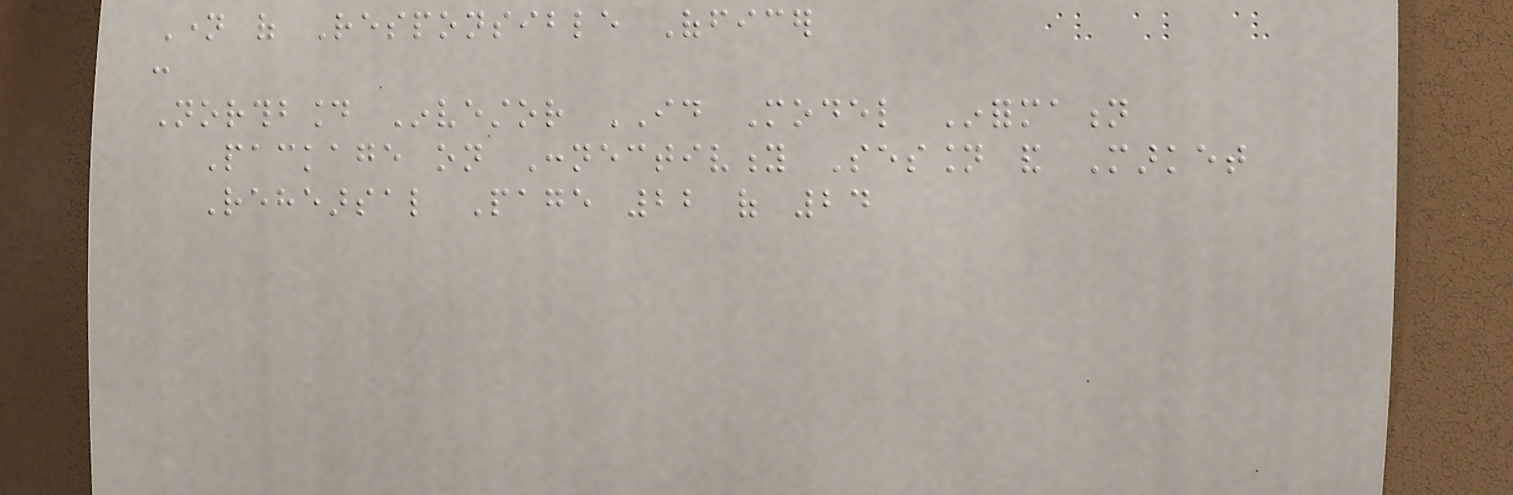Name of Responsible Officer
:
Northbound Investor ID Model Information
Package on Connectivity Session and Market
Rehearsal Page 22 of 24
